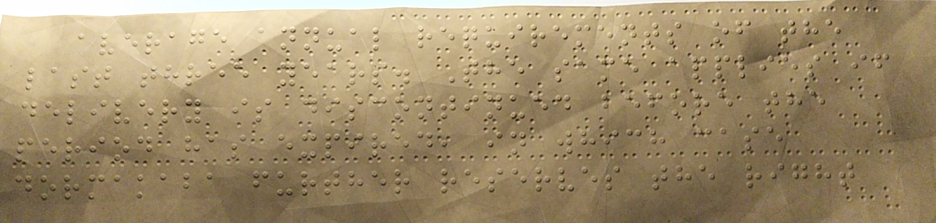average annual requirements of the
last three years. The same applies if
delivery is discontinued before the
period has expired, in which case
dormakaba further reserves the right
